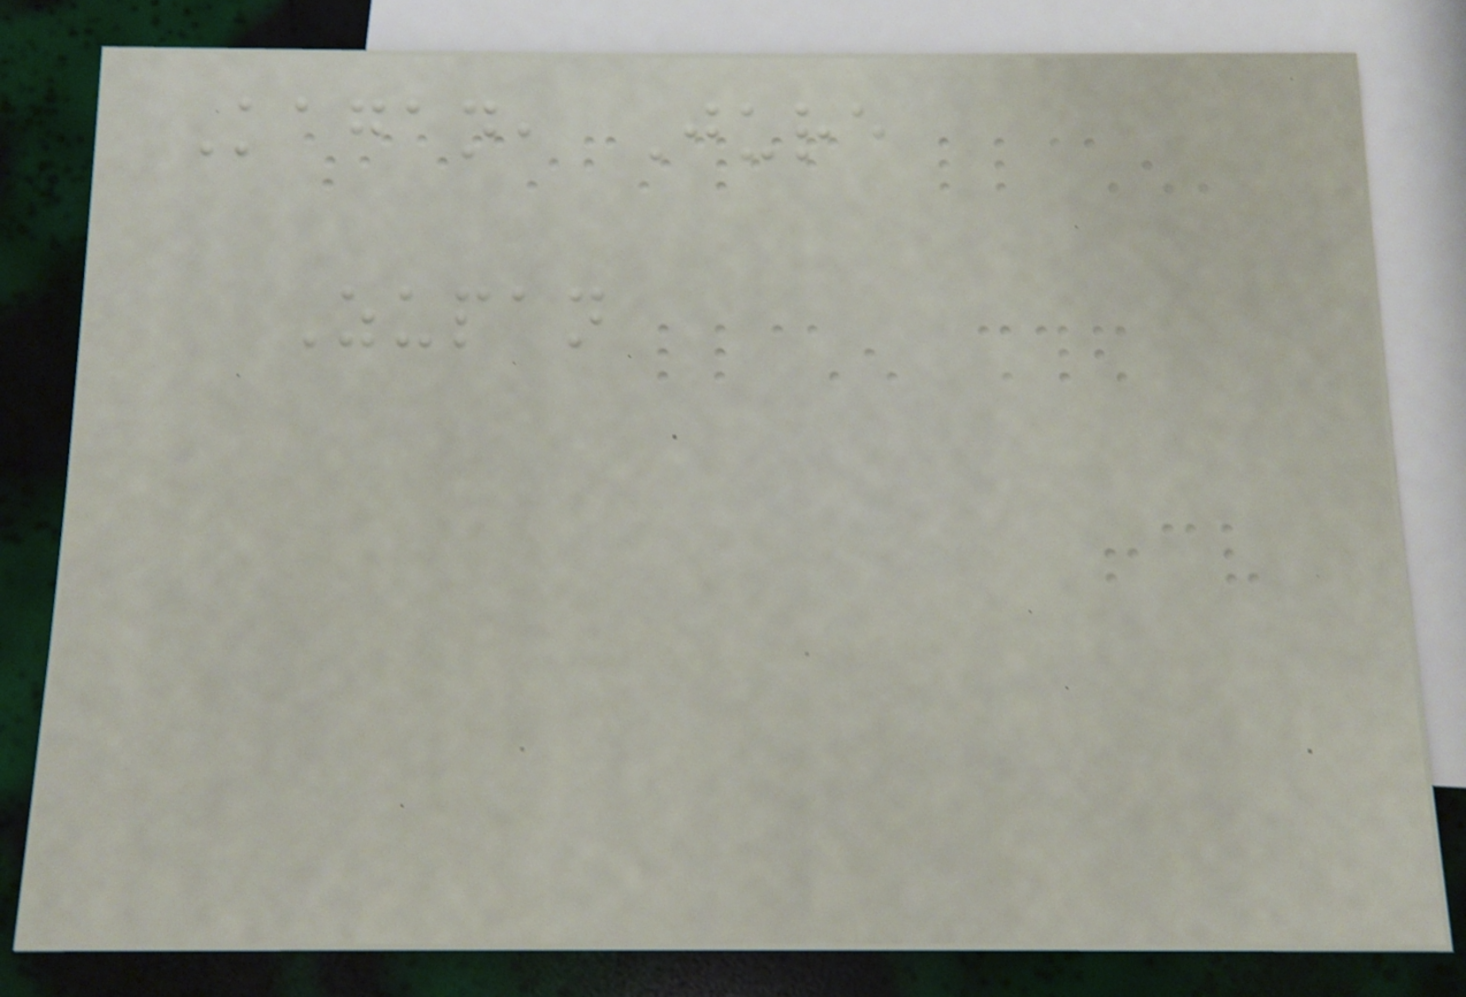Kagan, Jure
Zupan
